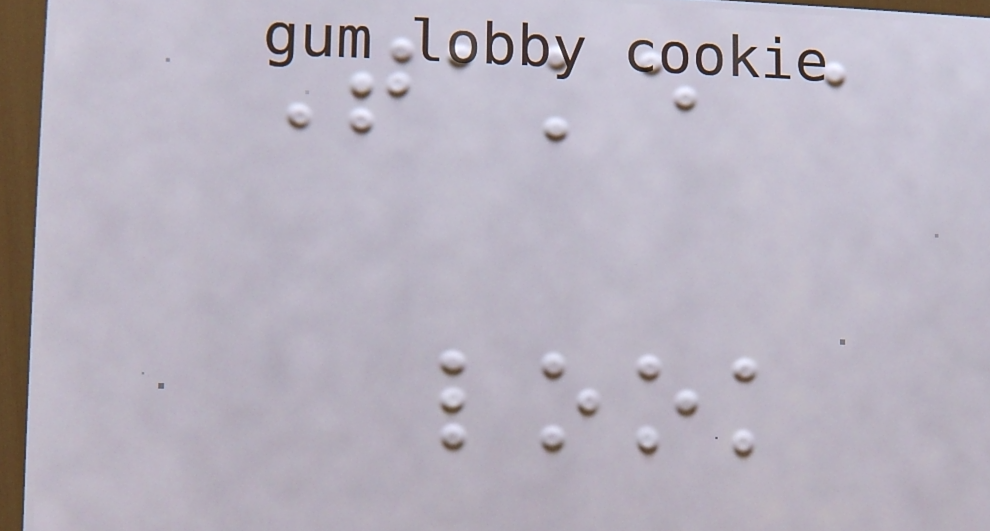Take a
look
